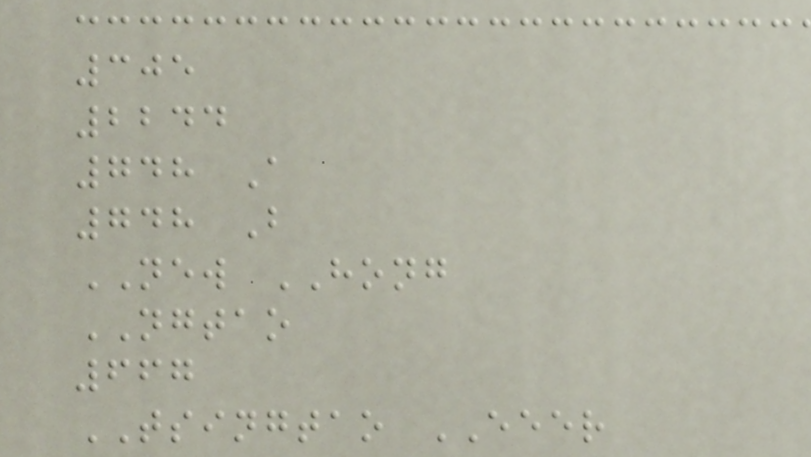305
2244
748 A
748 B
NEW HONG
NGTAO
667
TSINGTAO EEER
